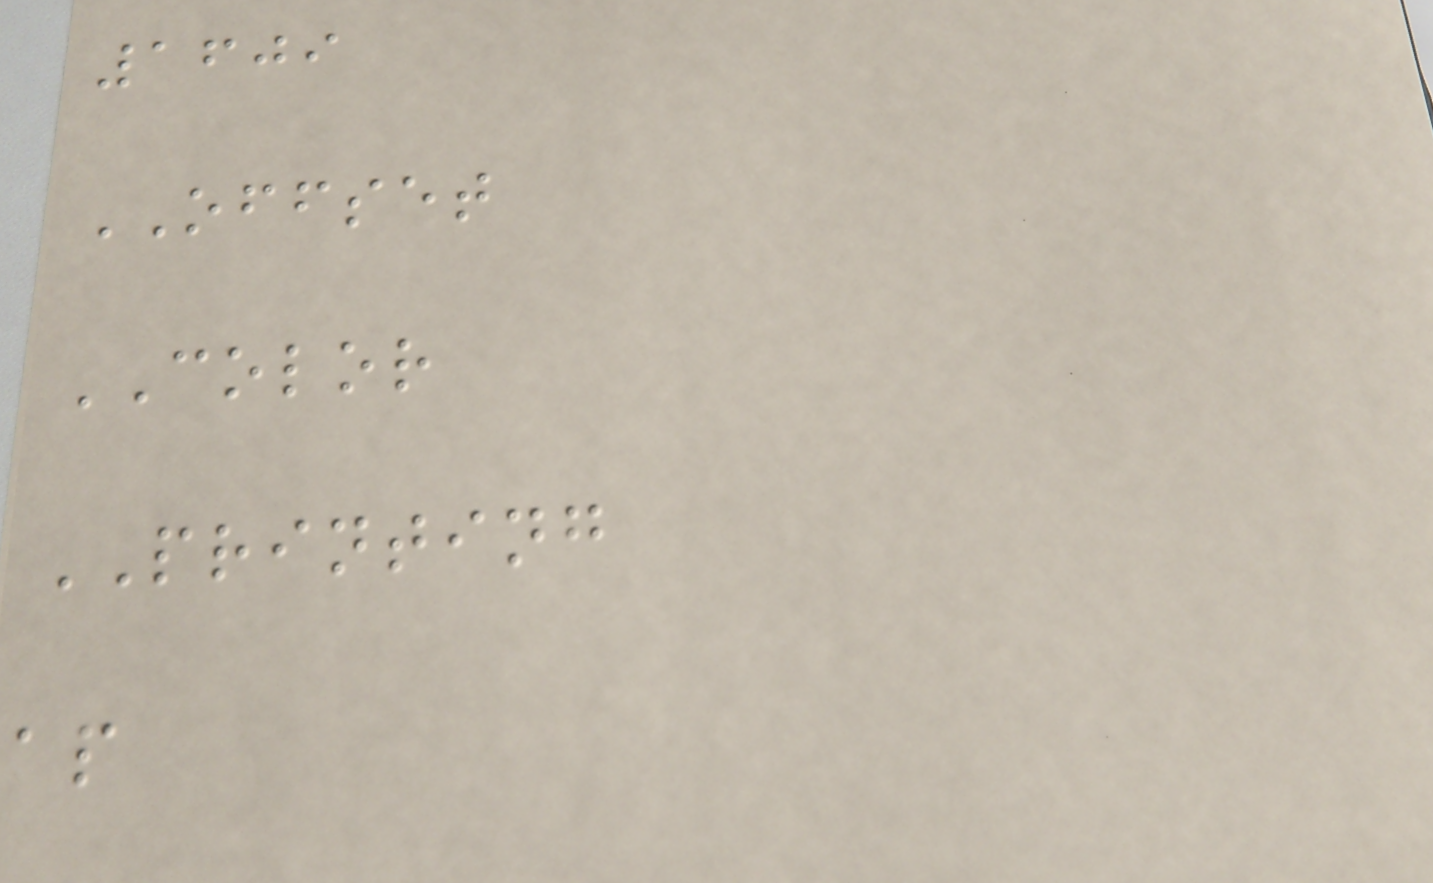1609
OFFSET
COLOR
PRINTING
ap
